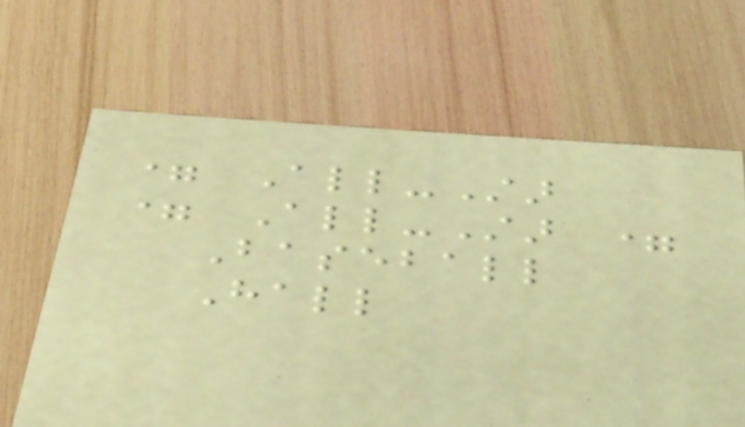= All-Star
= All-Star =
Baseball
Hall
